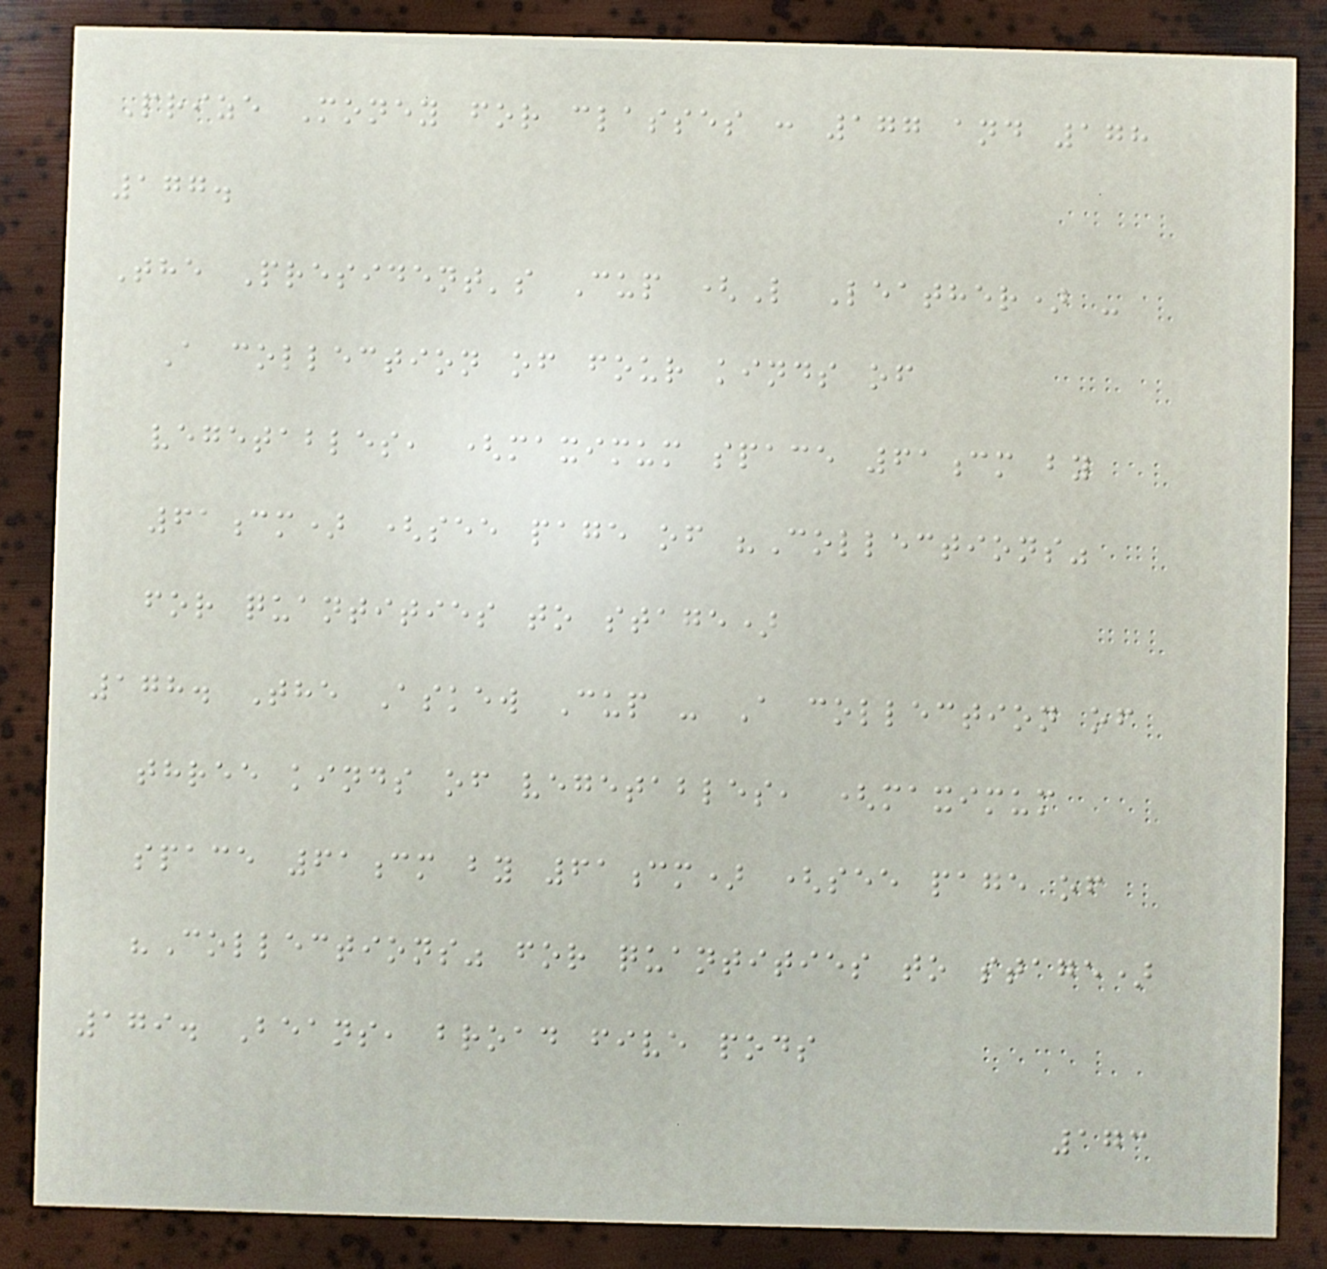Prize Money for classes : 177 and 178
177.
The President's Cup (L Leather) -
A collection of four kinds of
vegetables, (maximum space 61cm by
61cm) (see page of "Collections"
for quantities to stage)
178. The Askew Cup - A collection of
three kinds of vegetables, (maximum
space 61cm by 61cm) (see page of
"Collections" for quantities to stage)
179. Beans, broad five pods
173
